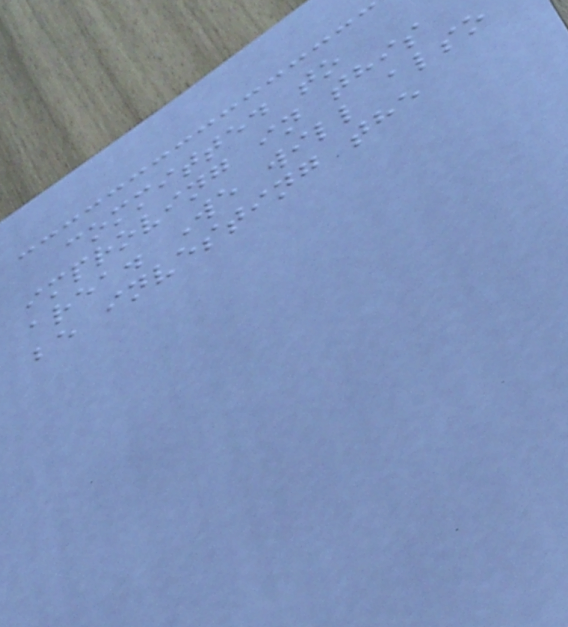committed to
improving in this
area. We will also
be investing the
